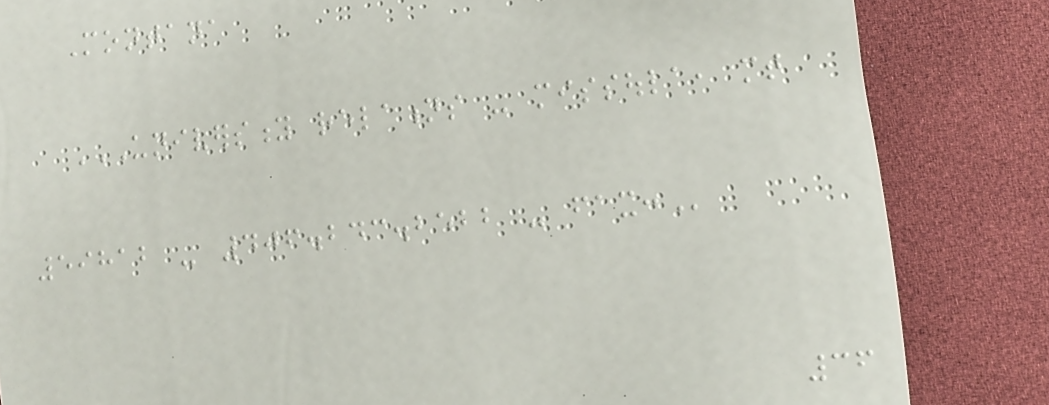Montana
UNIVERSITY RELATIONS - MISSOULA, MT
59812 - 406.243.2522 - FAX:
36
